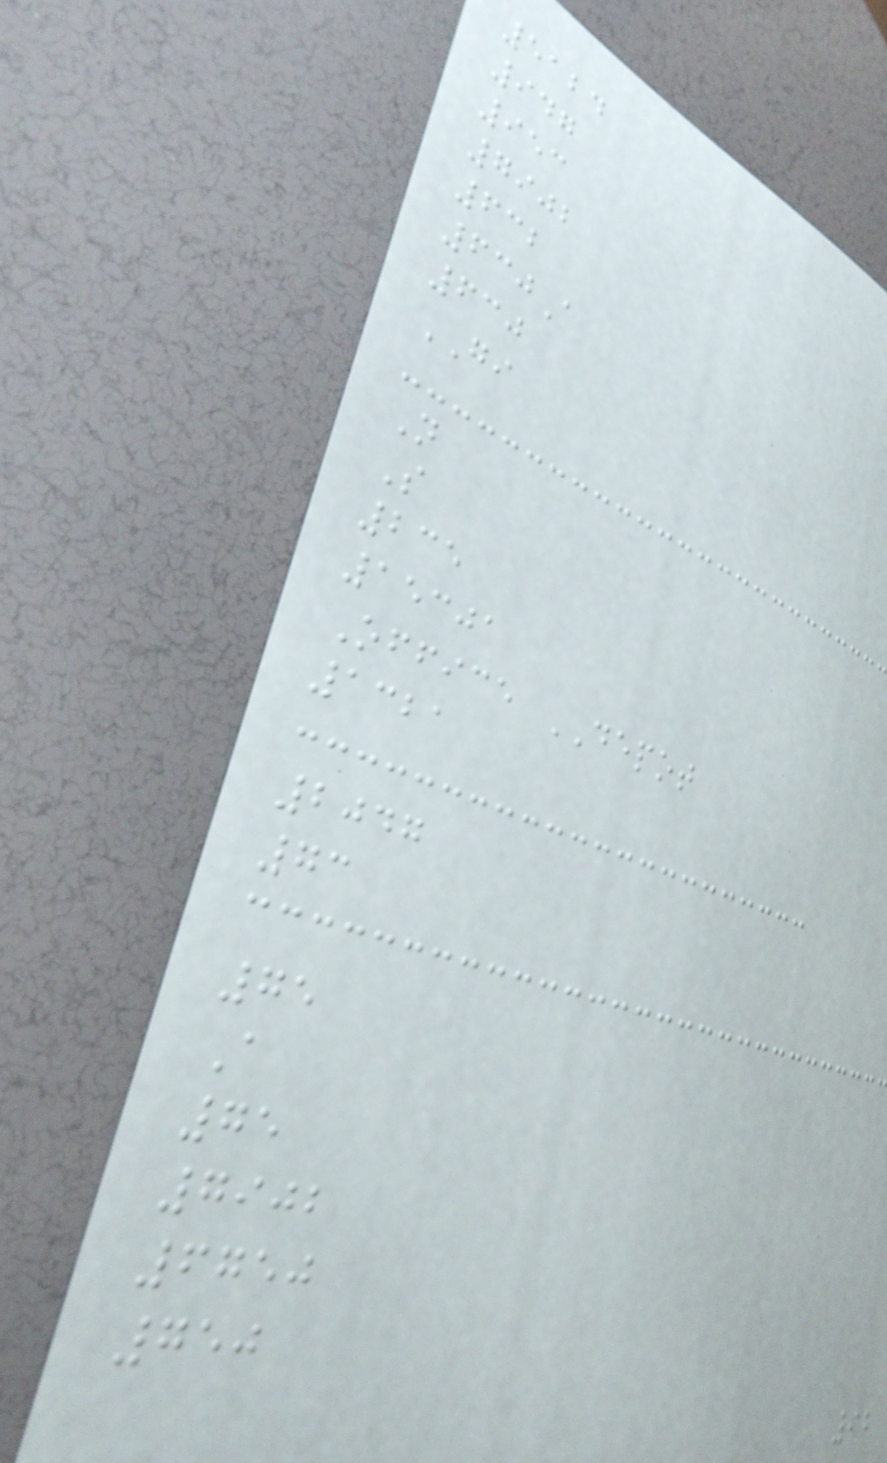5124
947
953
7902
632
630A
630
GI
N
S
235
15301
Office DEPOT
1321
2047
73
75
A
75
7902
6750
750
92
